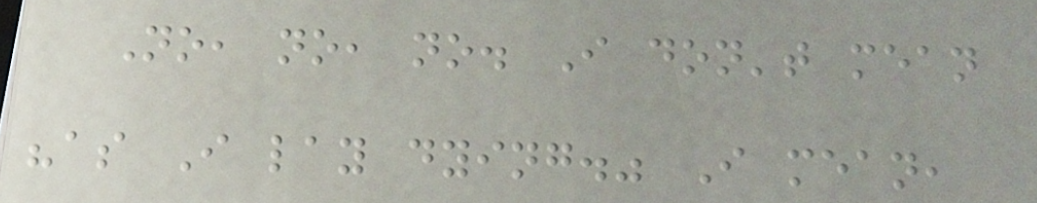No, no, no. I don't mean
"as I lay dying." I mean,
